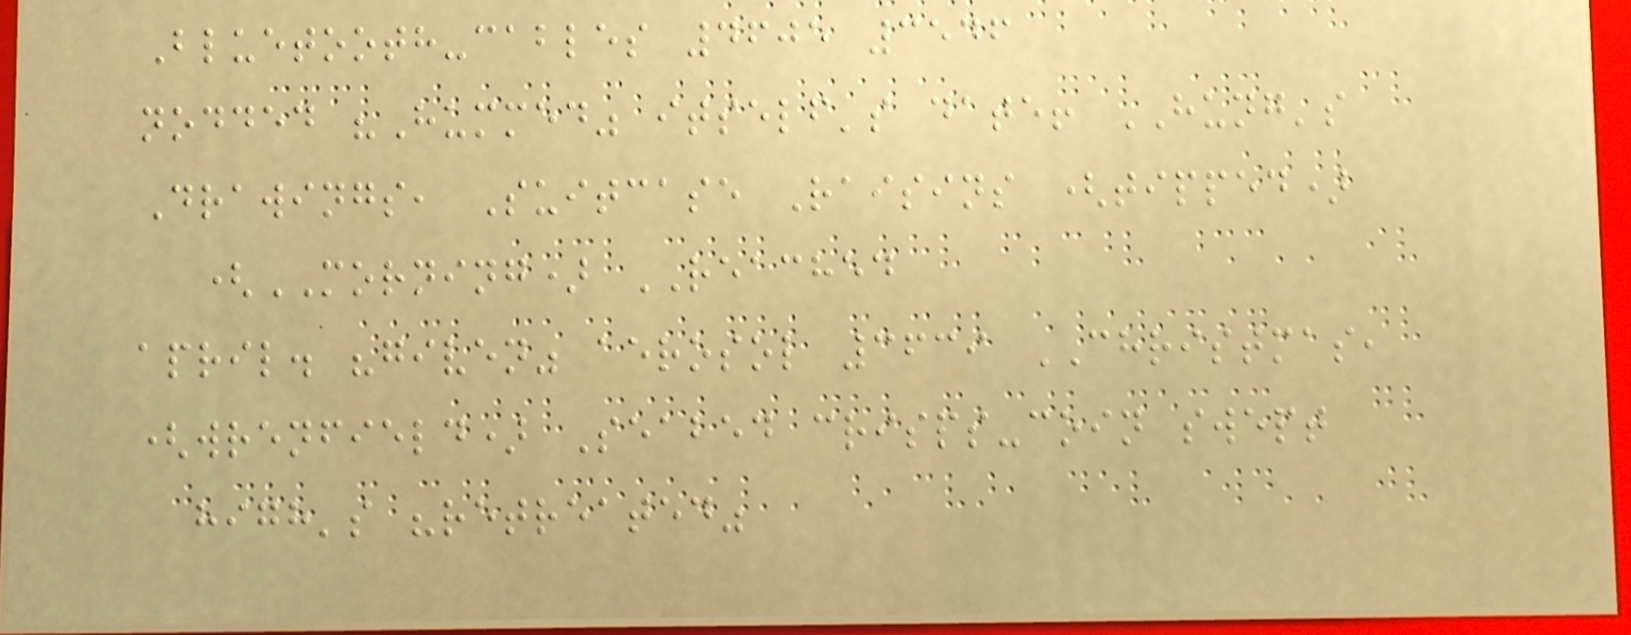Bluetooth-cables 4605 3546
nodded "Hummed" itself's date! HUNG's
Drawings, Suitcase Raisins (tipped)
(MORNING) REACHED
april. "given" aerosol 3639 CHRISTMAS,
(wrenfield) Seabed crisps-coin swept
high's "retreated"
